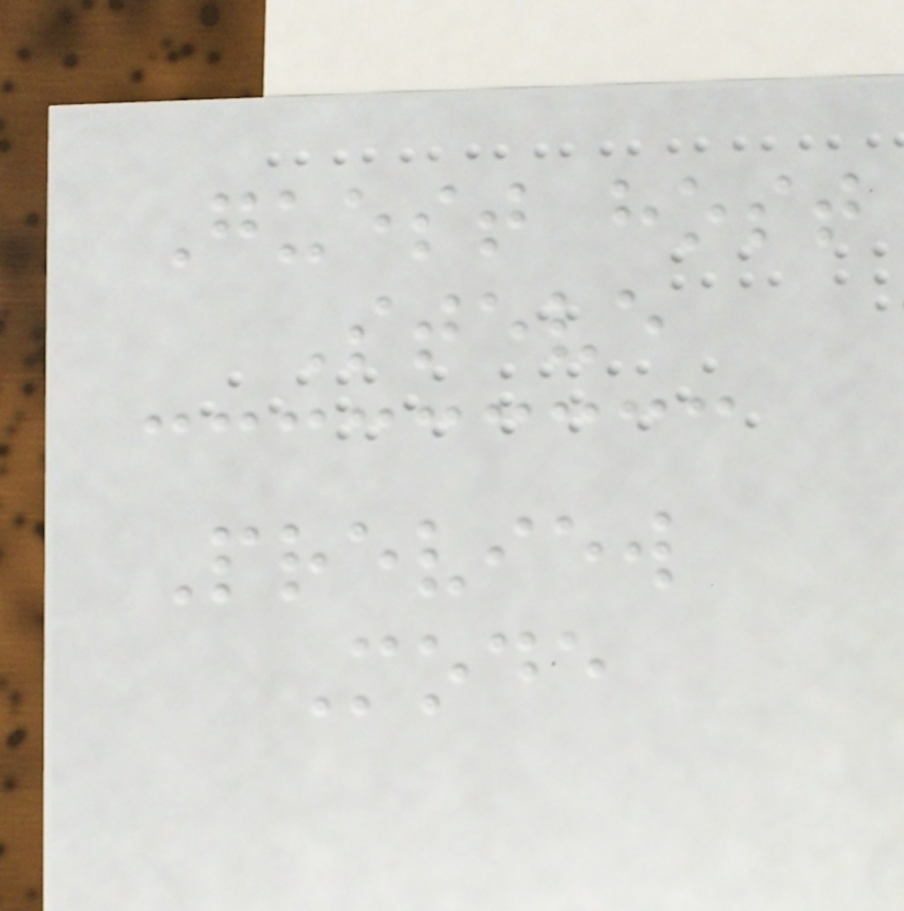Guest host
Steve
Preview
Mode
